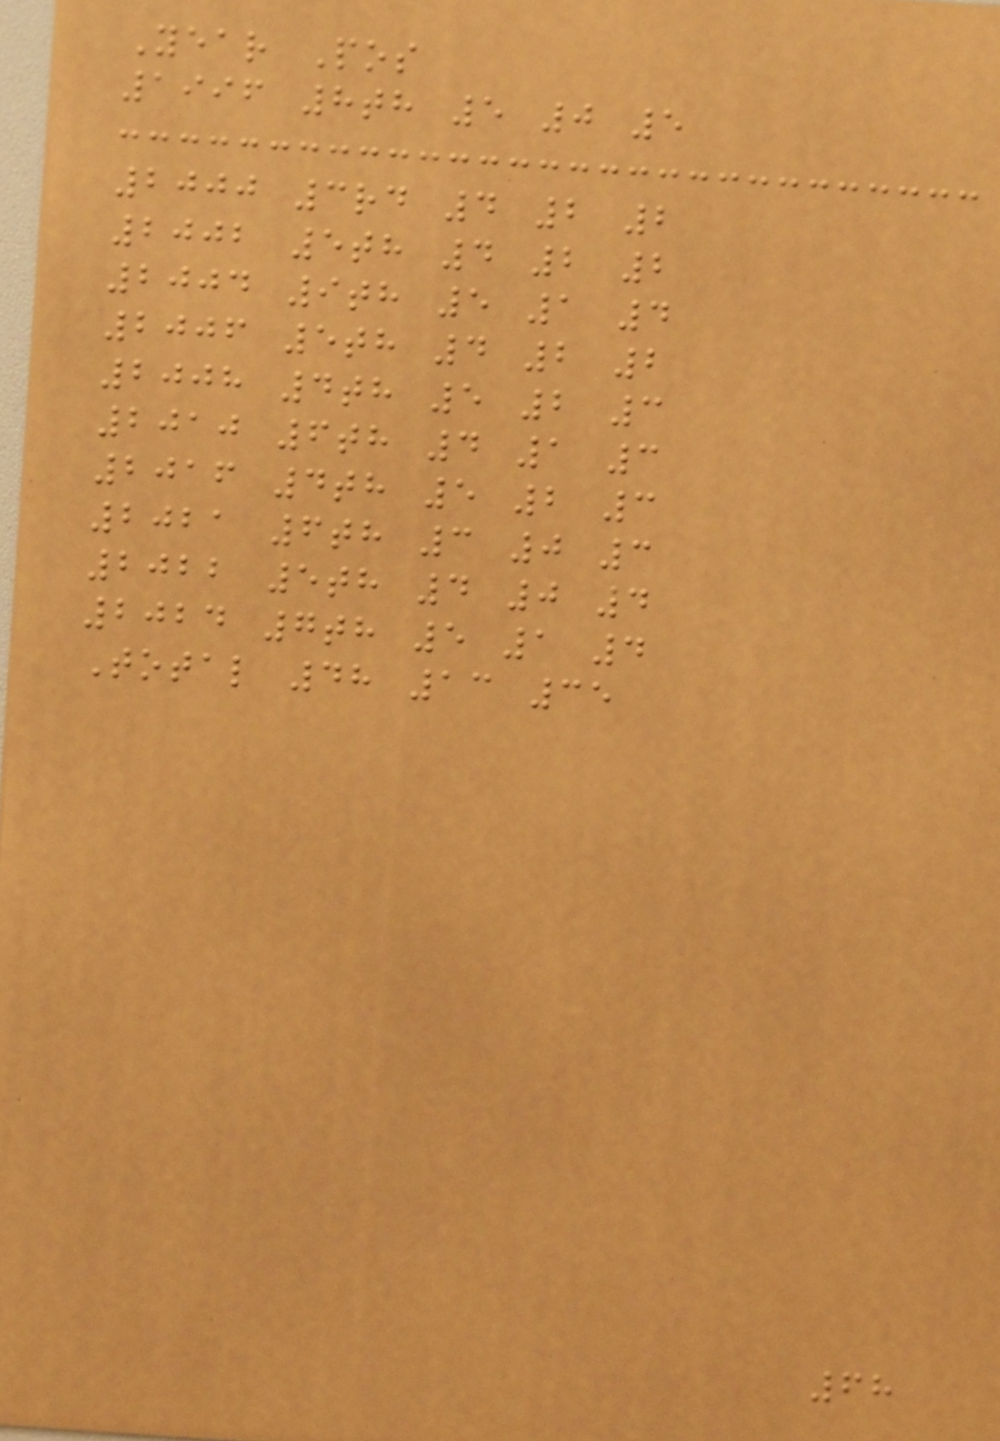Year Pos
1996 8th 5 0 5
2000 3rd 4 2 2
2002 5th 4 2 2
2004 9th 5 1 4
2006 5th 4 2 2
2008 4th 5 2 3
2010 6th 4 1 3
2016 4th 5 2 3
2021 6th 3 0 3
2022 5th 4 0 4
2024 7th 5 1 4
Total 48 13 35
68
